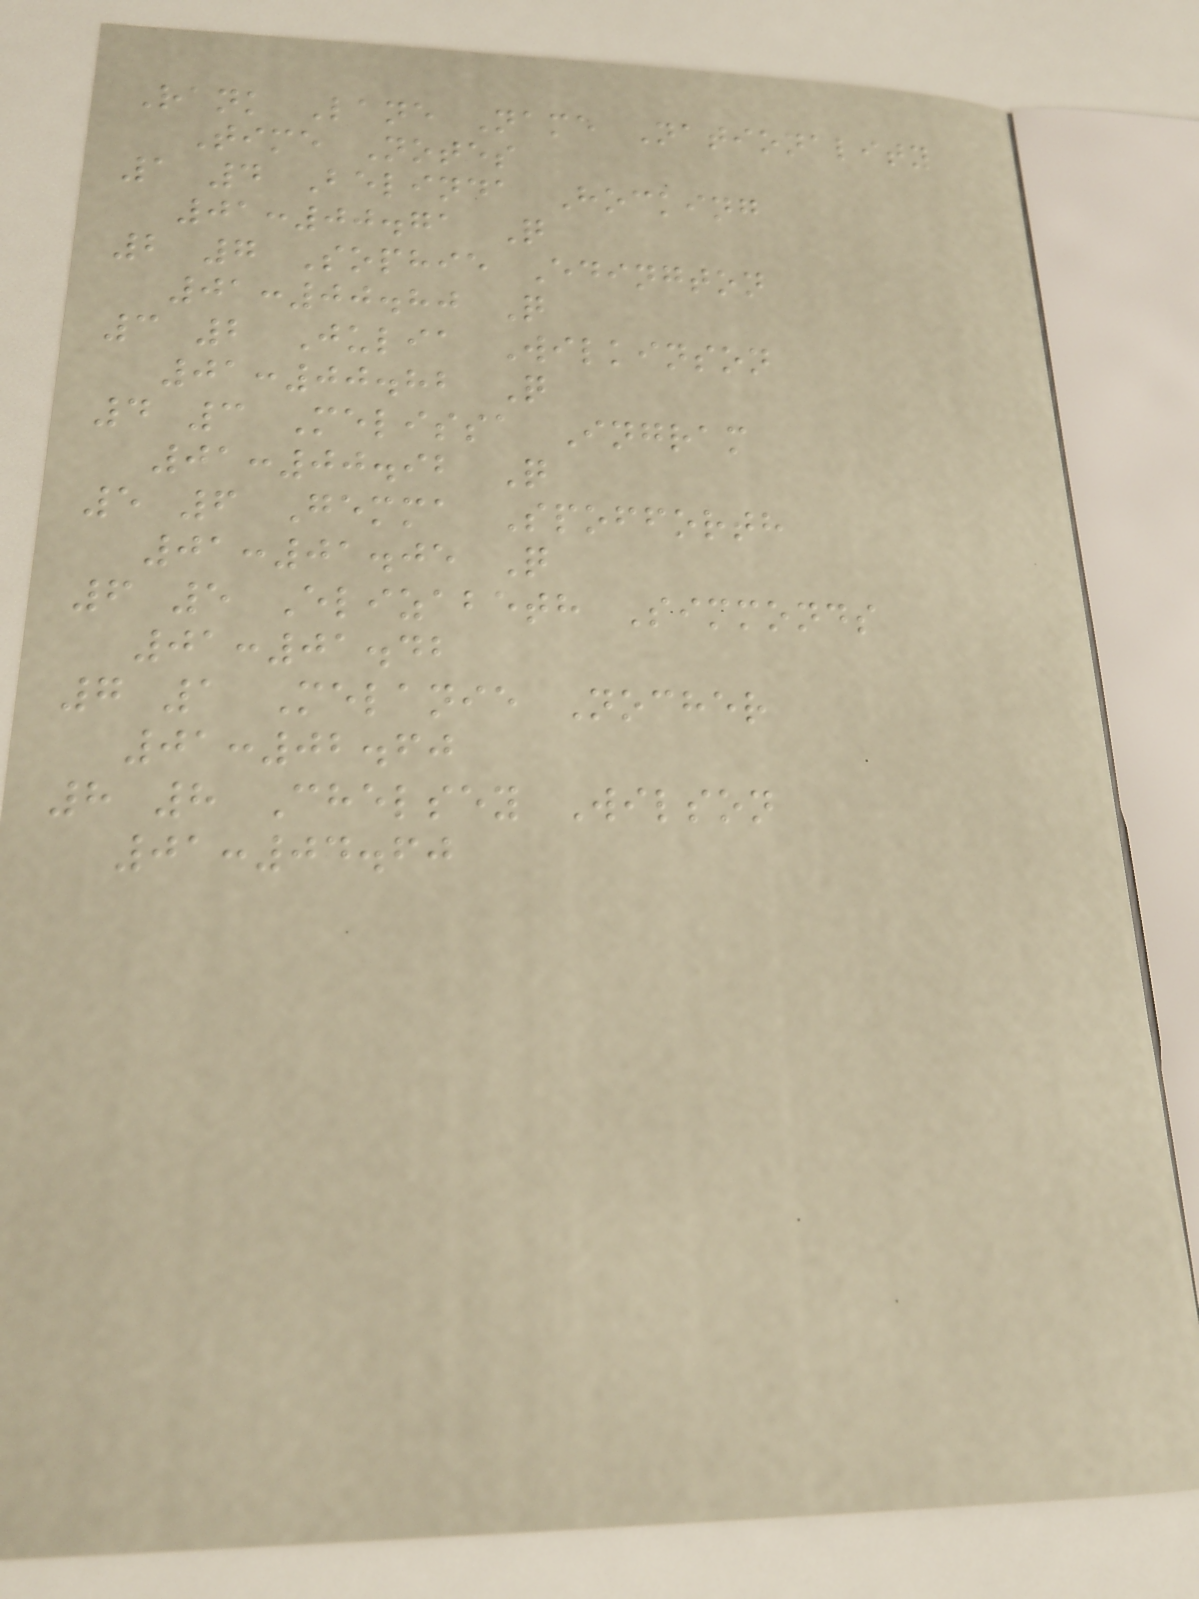Rank Lane Name Nationality
Time Notes
1 4 Belinda Hocking
01:00.71 Q
2 7 Sophie Edington
01:00.80 Q
3 2 Julia Wilkinson
01:00.82 Q
4 3 Melissa Ingram
01:00.92 Q
5 6 Gemma Spofforth
01:01.05 Q
6 5 Elizabeth Simmonds
01:01.42
7 1 Melanie Nocher
01:02.60
8 8 Chelsey Wilson
01:04.60
